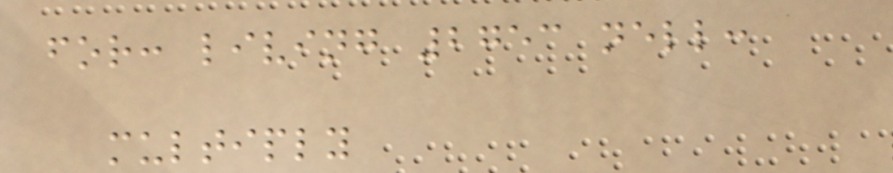for: living 2753 nell:
multiply
